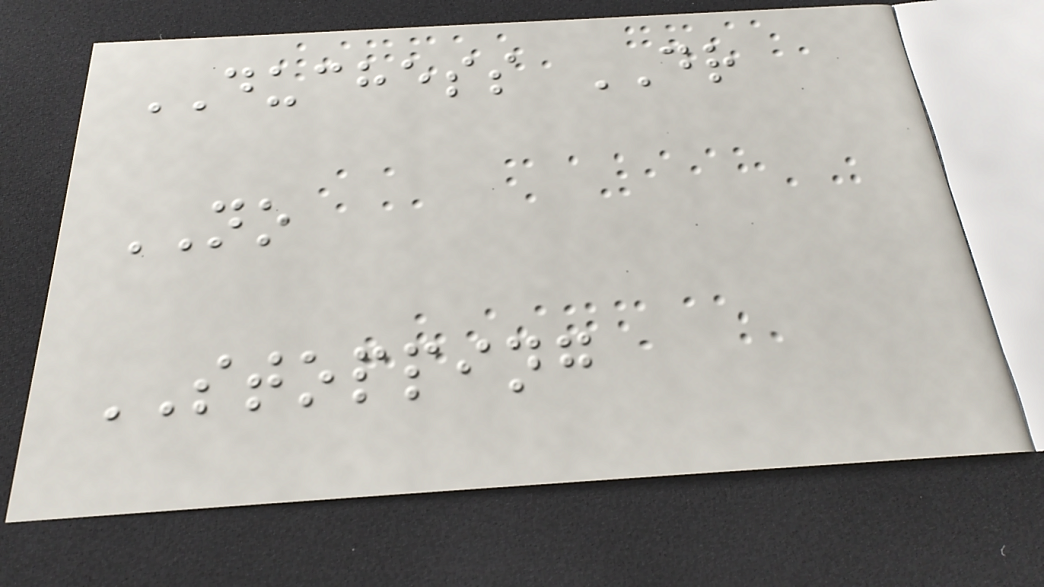DUCHESS DR
NO
STOPPING
